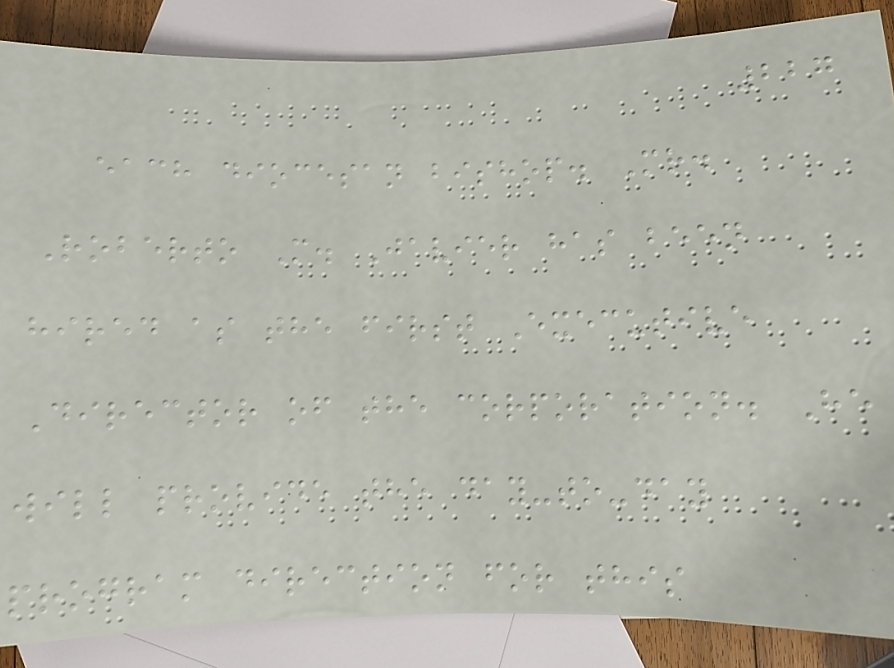227
each diocesan bishop. Mr.
Roberto M. Javier has been
hired as the first Executive
Director of the corporation. He
will provide the day-to-day
program direction for this
